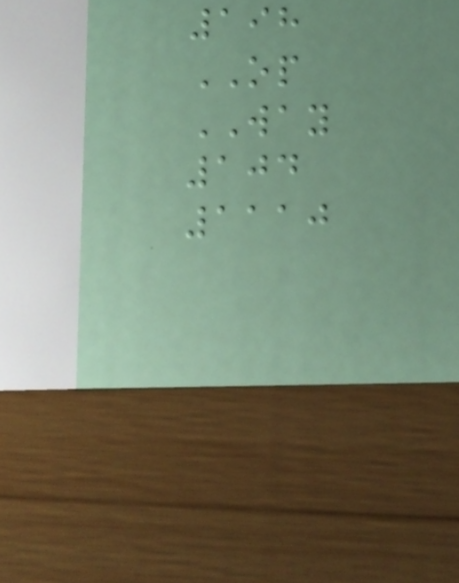198
OP
WAY
104
1110
